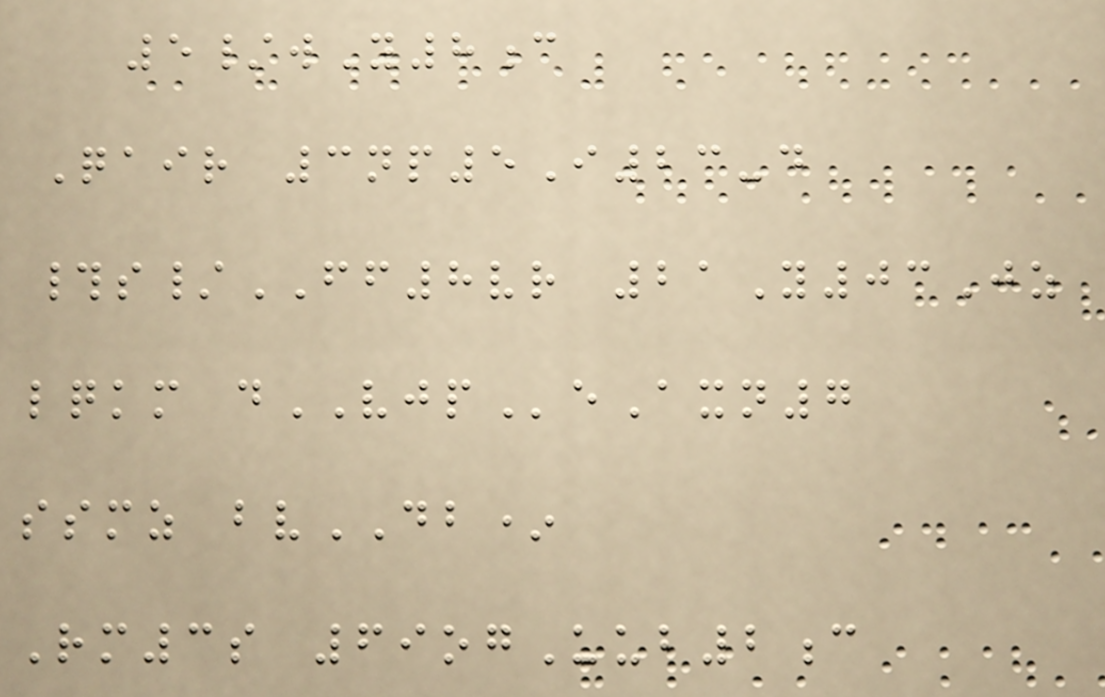5/wY8c
Qair 3np5I23-d
#s/FF8vr 21Y03Jz
lqkm dVJPeAxn7
ssmz bvDB*
Rm3s 69ogUub2c
